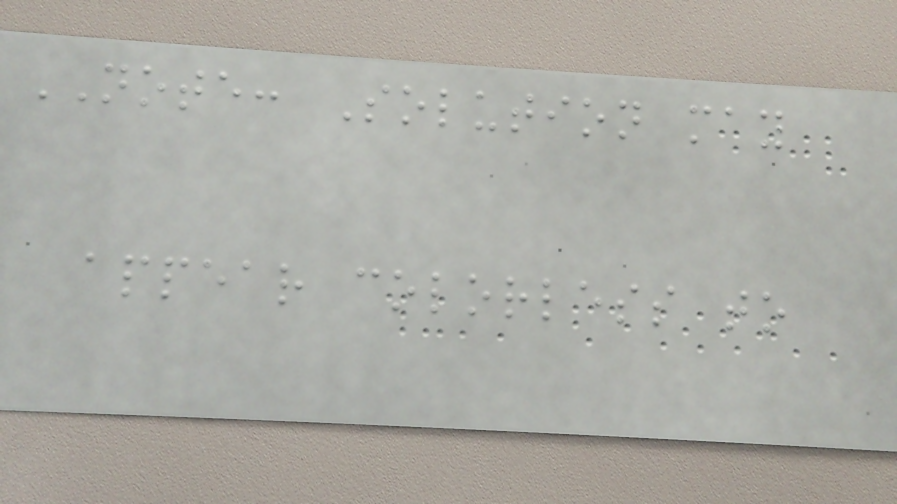NOTE: Solution may
appear colorless to
